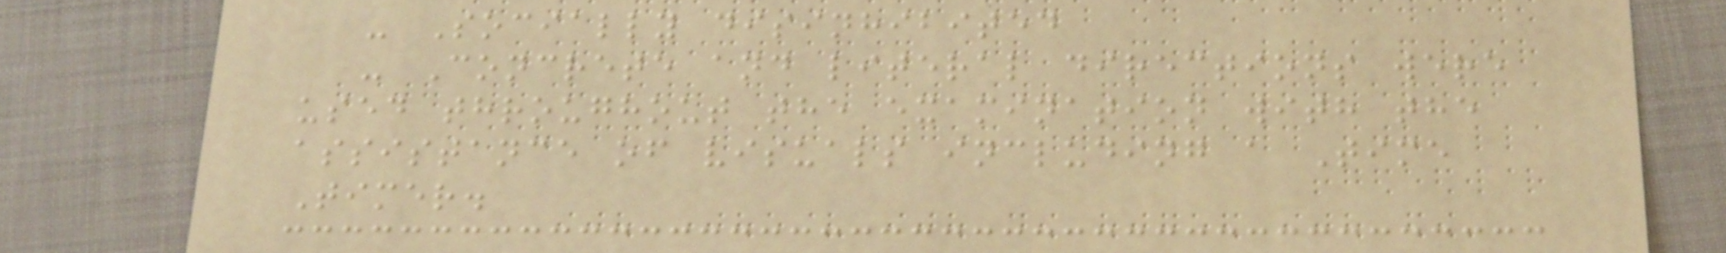- Socially disinhibited
- Concrete and literal directions were
used throughout the examination with the
assistance of visuals including a Time
Timer.
